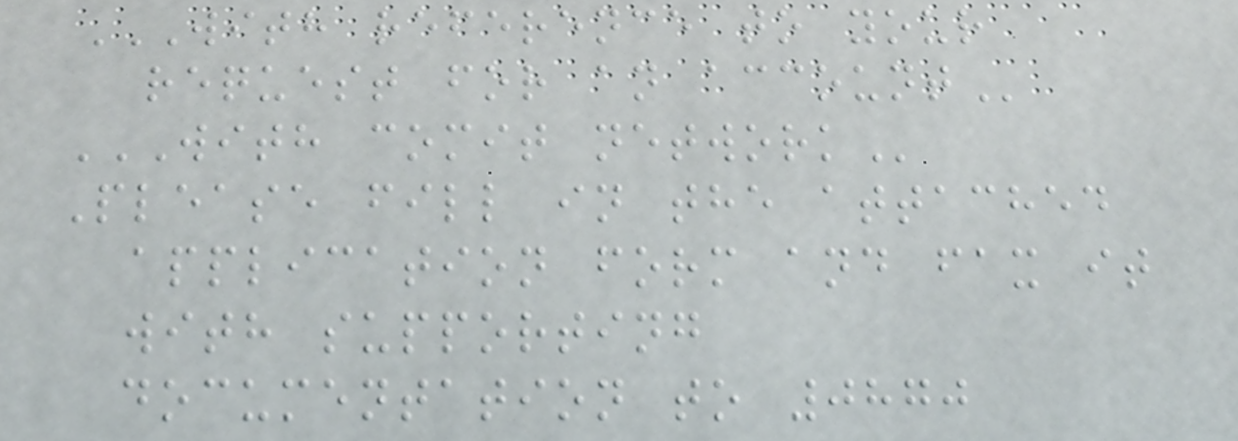WITH REFERENCE TO YOUR
REQUEST FOR AN ACCOUNT
WITH COMIT NETWORK
Please fill in the attached
application form and fax it
with supporting
documentation to 0870
